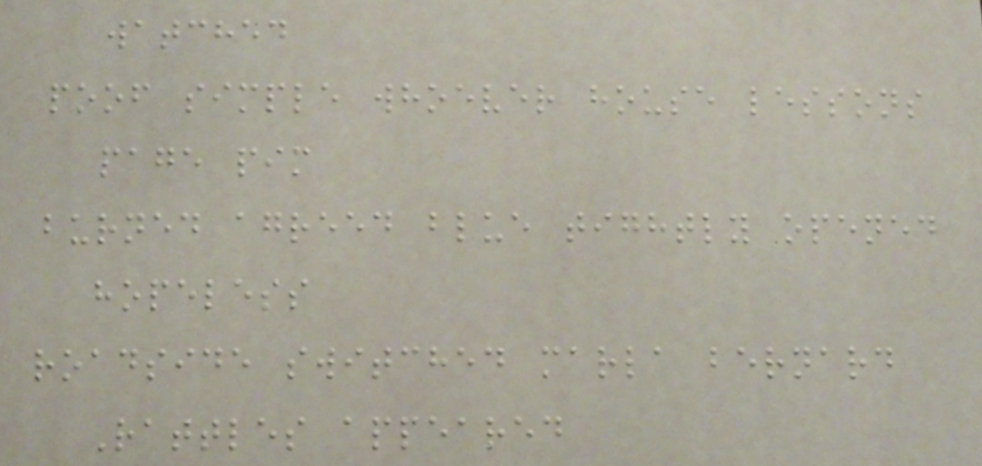watched
poof simple whoever house lessons
page pim
burned agreed blue tightly opened
hopeless
roadside switched marla bernard
Rattles appeared
